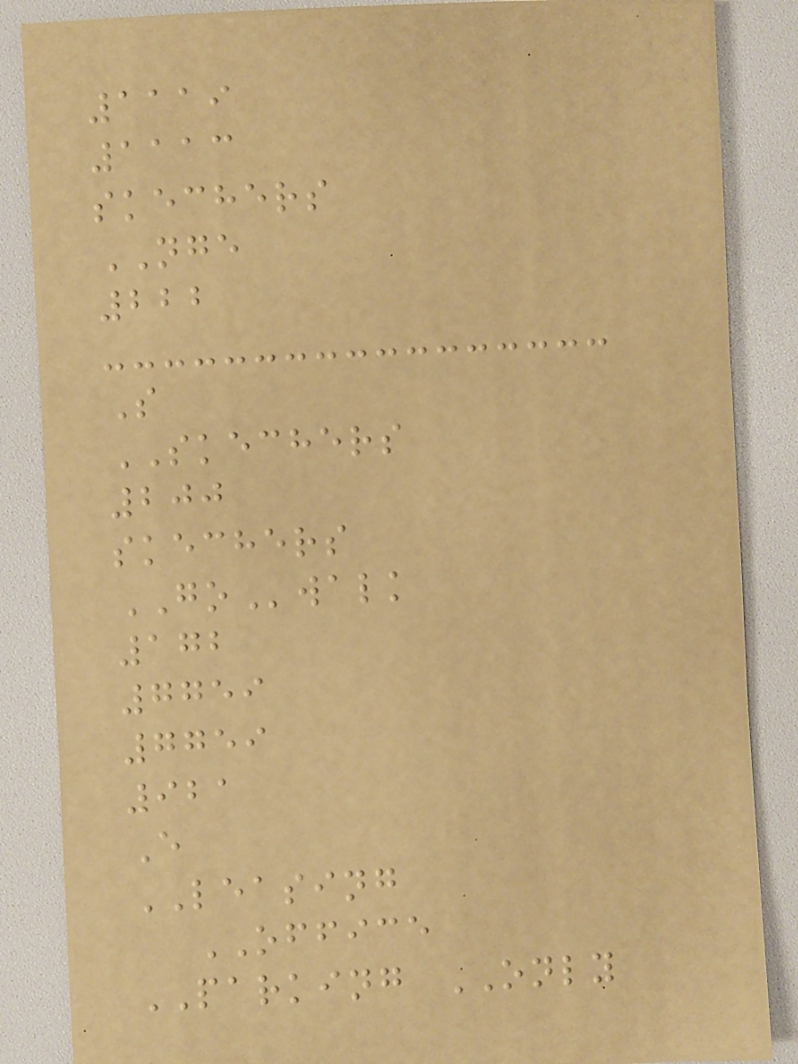1119
1113
skechers
NGE
222
S
SKECHERS
200
skechers
GOwalk
172
7759
7759
921
E
LEASING
OFFICE
PARKING ONLY
